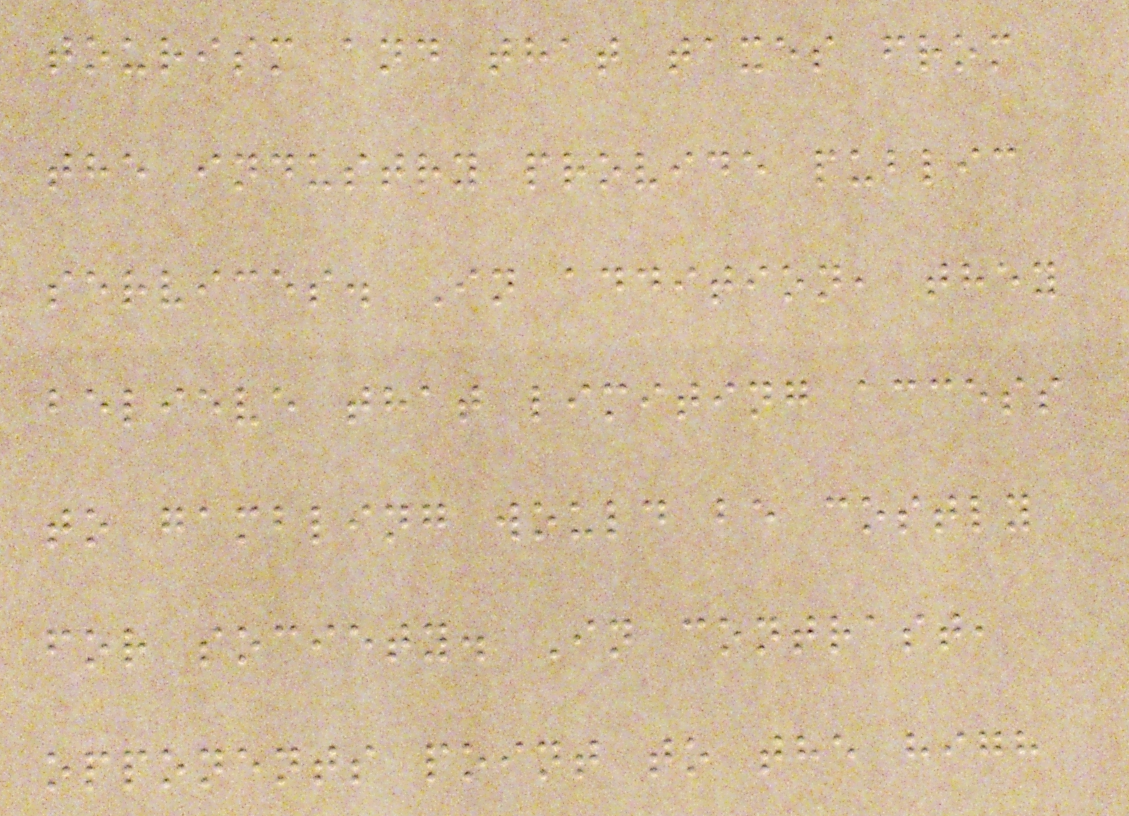tourism and that taxes from
the industry provide public
services. In addition, they
believe that limiting access
to gambling would be costly
for society. In contrast,
opponents point to the high
